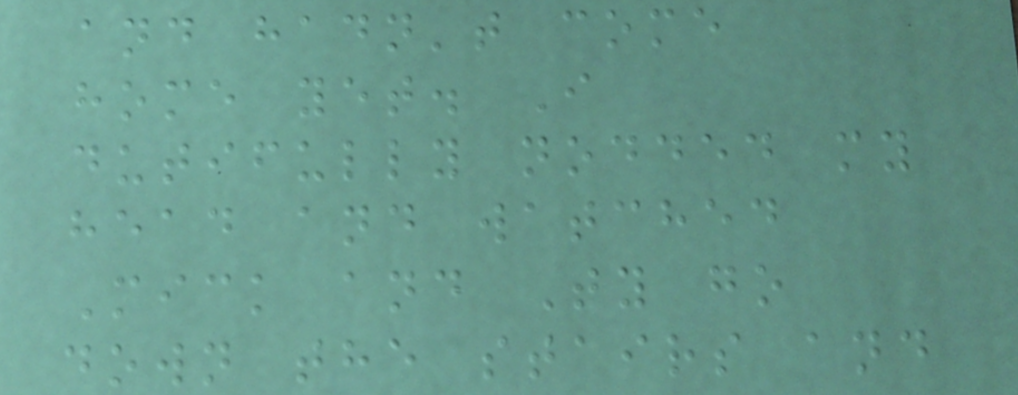and hadn't come
home yet. I
dutifully nodded my
head and watched
Mick and Ty go
down the stairs and
